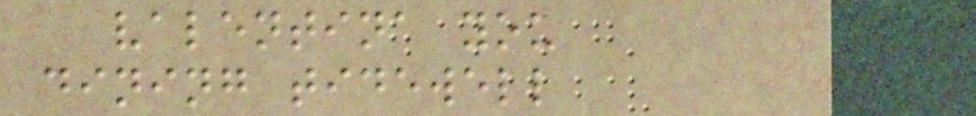valentina you
dining tidewell
